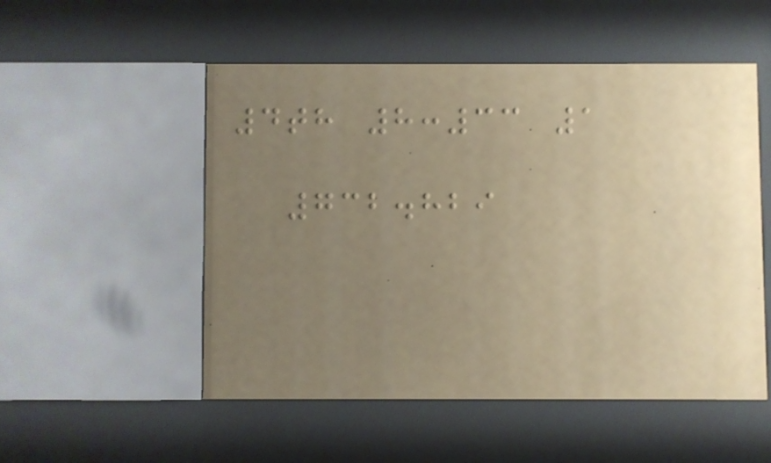4th 8:33 1
732.829
